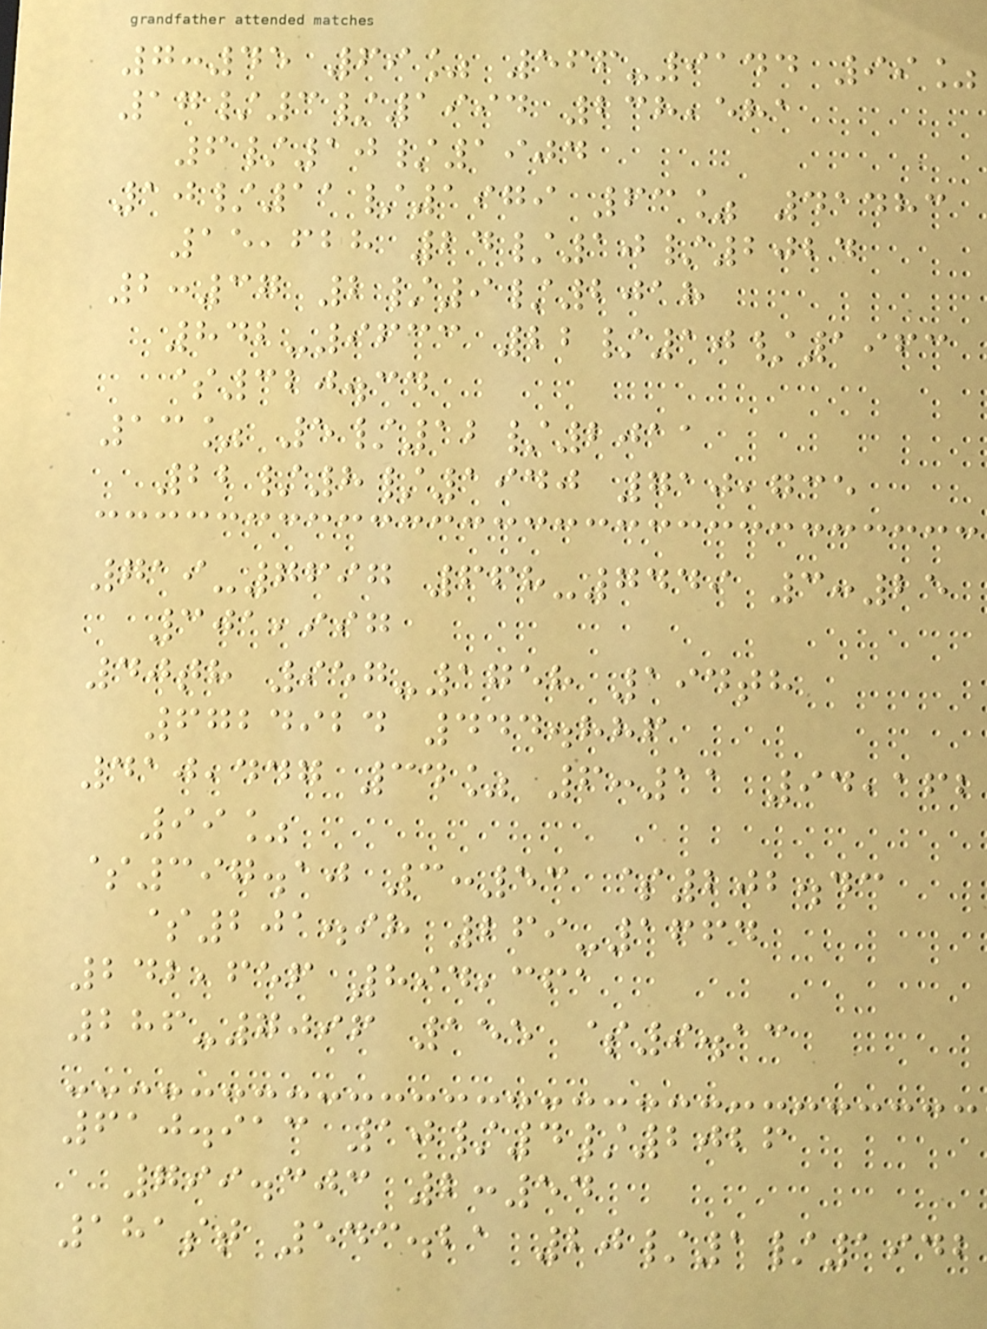7:45 69% 566-9144 99%
17/3/1994 238,581
6/10/1904
10/11/1979 63% 41483
15,628 24/10/2024
2:37 2/9/2018
842-9633 22/10/1963
$320.34
13% 5/12/2011
22/8/1940 710,735
719-7697 668-7449 3:25
301,997
40th 957-1758 194th
6724924 444.886
410,447 34% 6:11 94,162
99%
$397.10 3:53 $202.43
$201.98 269-1664
242,656 894,361
286-7096 155 $9.13
610.913 10/4/2026
799.303 2:54
181st 543.21 20/1/1942
